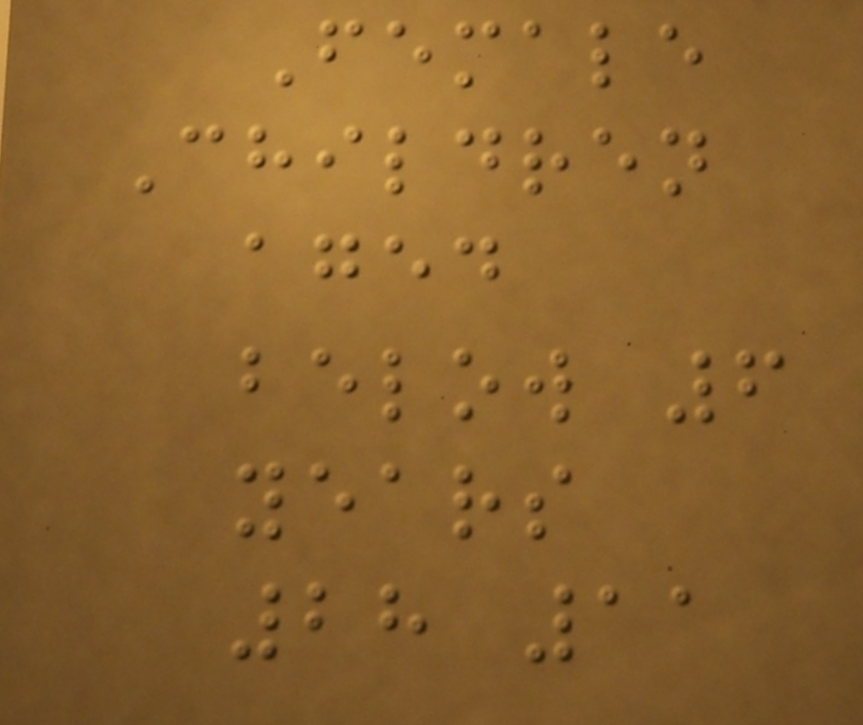Female
Children
aged
below 6
years
28 11
